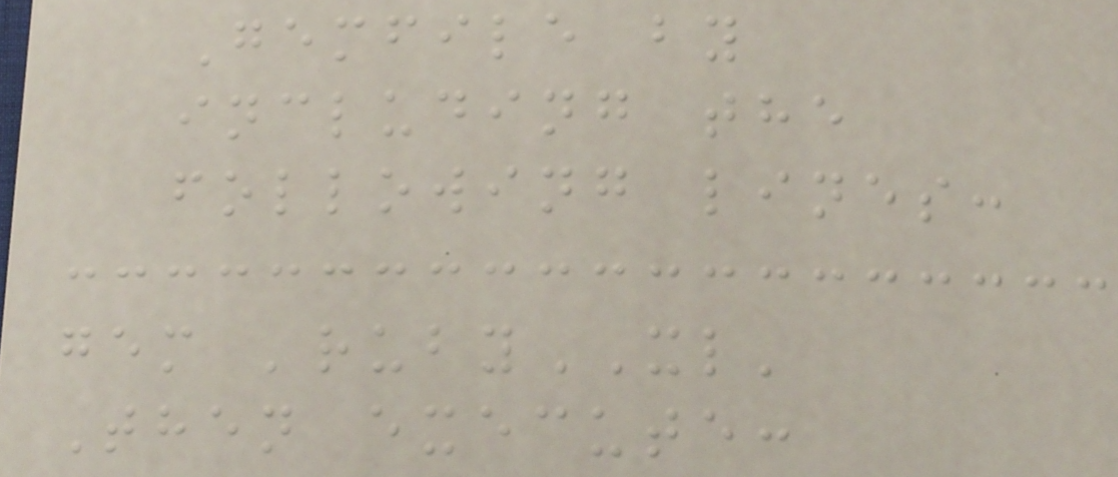Gemfile by
including the
following lines:
gem 'rubyXL'
Then execute:
